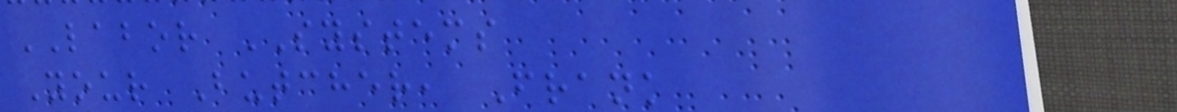LABOR SYSTEMS
Your Butcher, Frank
